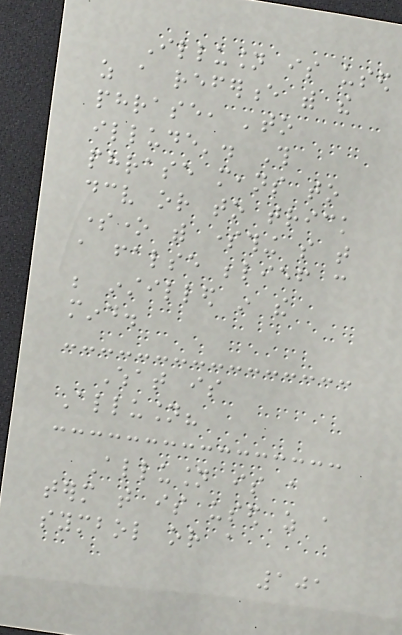Illusion is used
as a reference with the
phrase, 'to
illude'. This
phrase means to
deceive or to trick
someone with something so that
a false belief can
be instilled in the
mind.
What is
Allusion?
Allusion is a
term that is used as a
symbol or a
101
